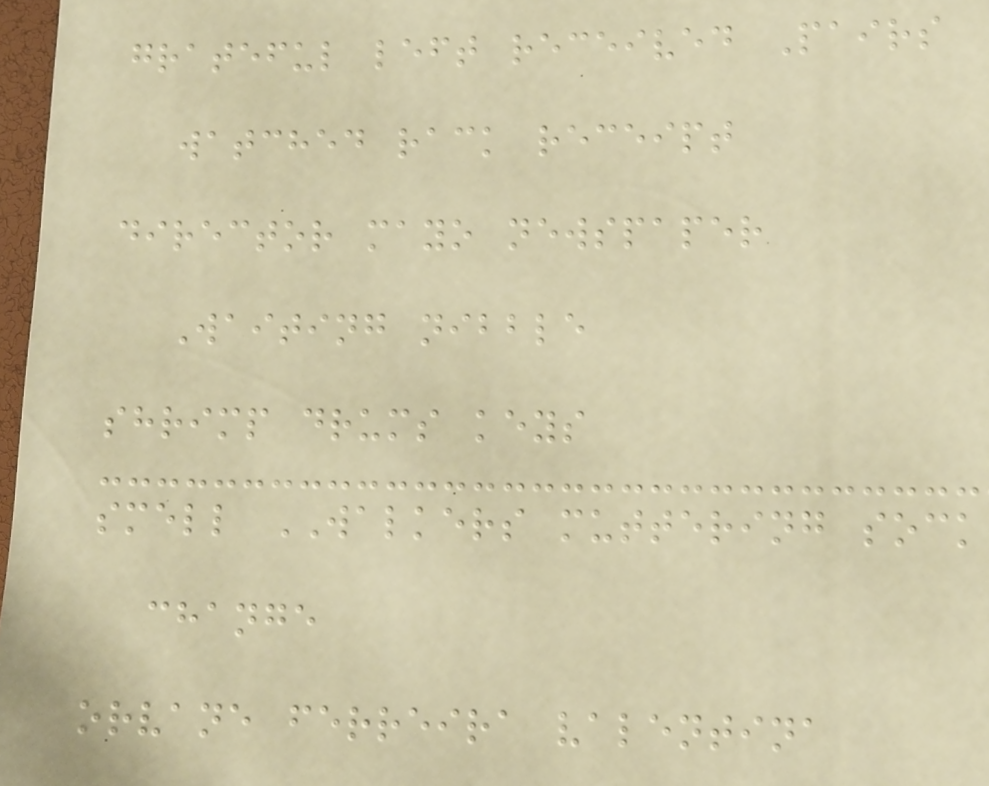grateful left received Pairs
watched rack receipt
director mayo newspaper
Waiting nibble
shrimp drums keys
smell WALKERS muttering sock
change
orvane ferreira valentina
